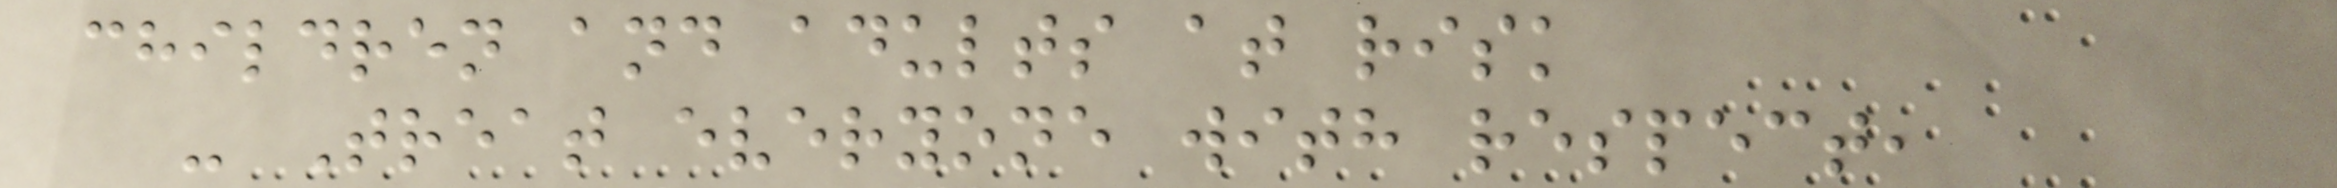children and adults at risk
- Treat everyone with respect,
